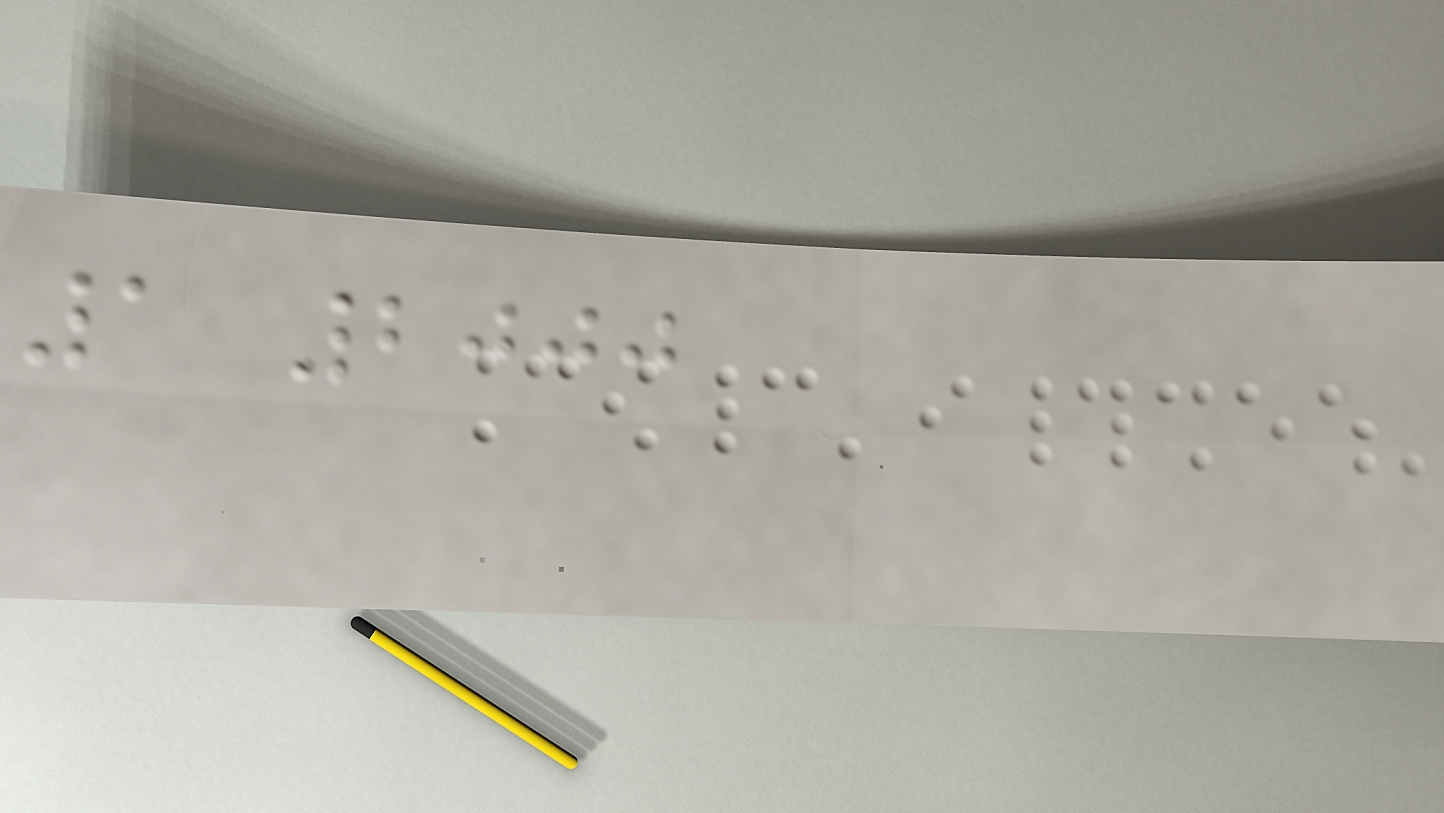1 2000
